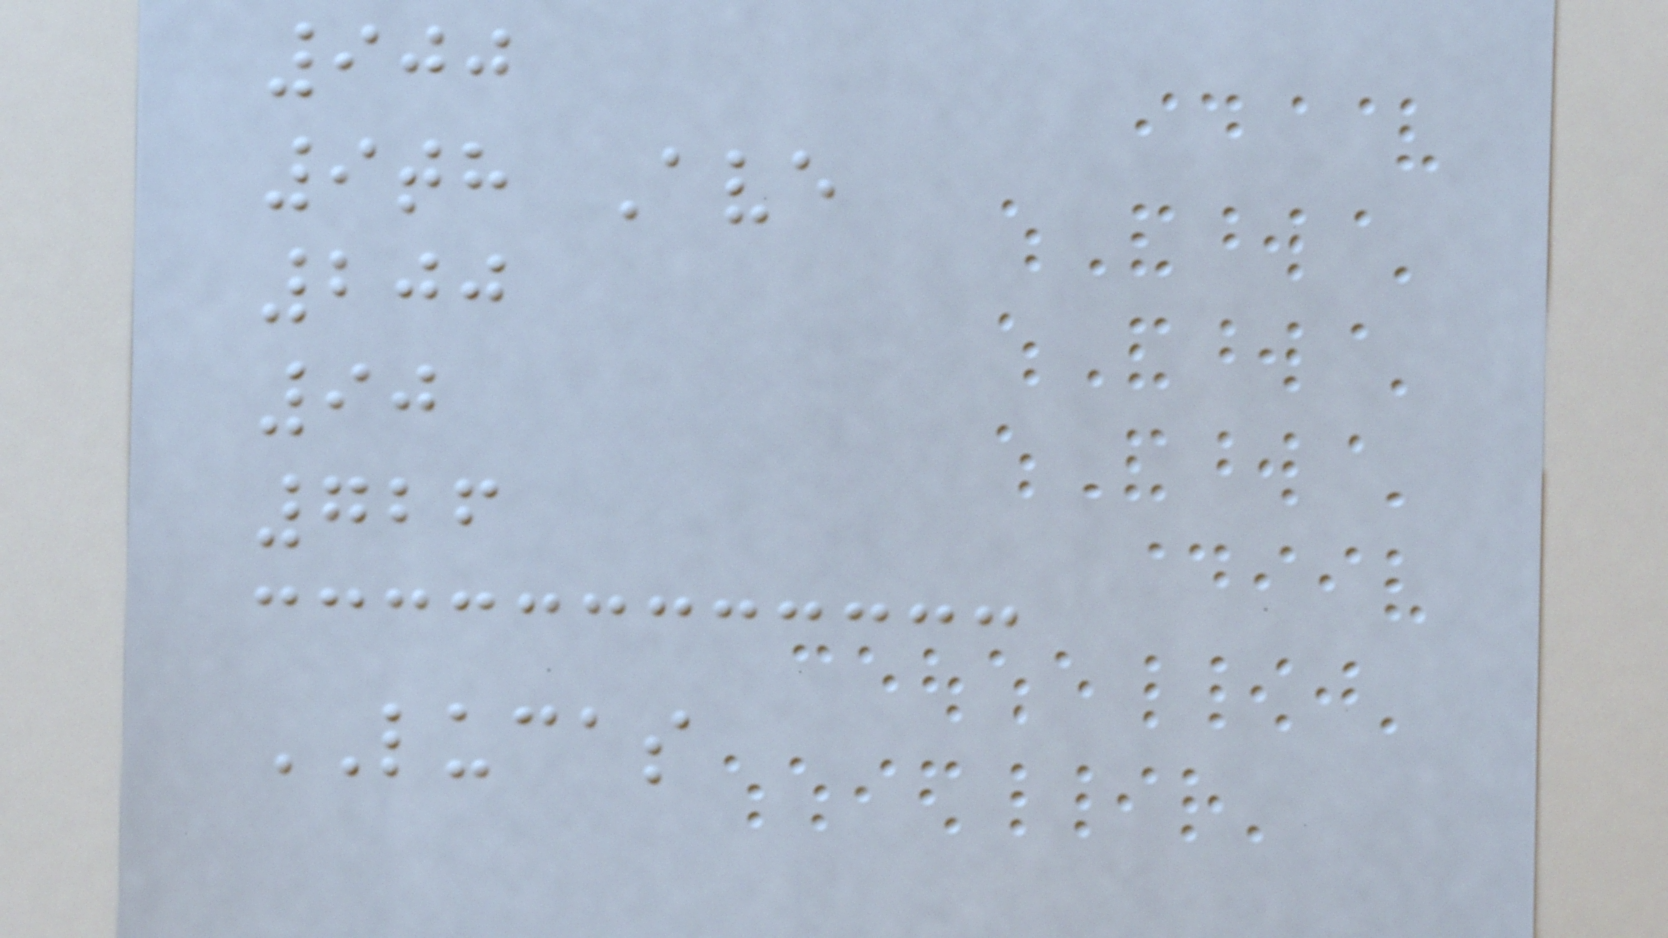900
9th Ave
200
90
726
LUCAS
